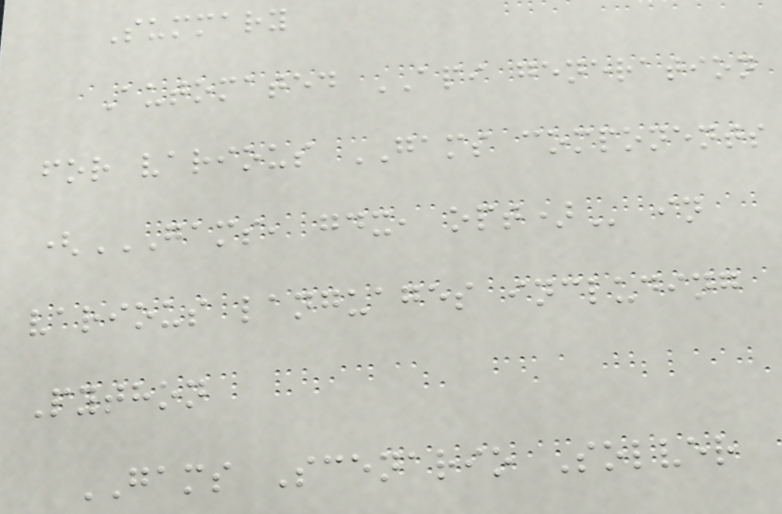Summary
Automated API generation
for various GAMS components
(GAMS, GDX, OPT) in
various languages including
Python
GAMS Scenario Solver
